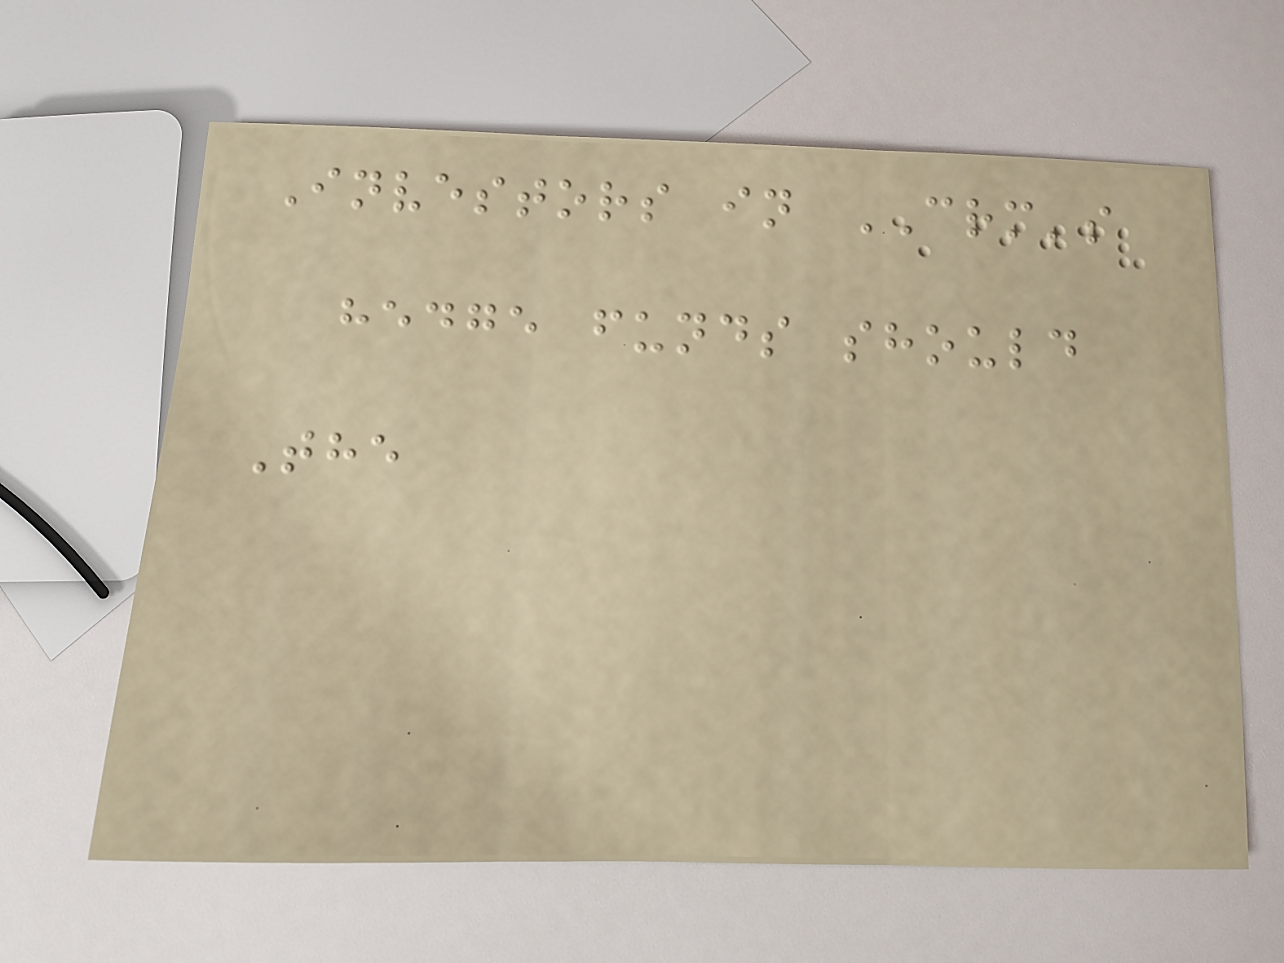Investors in CRM's
hedge funds should
The
